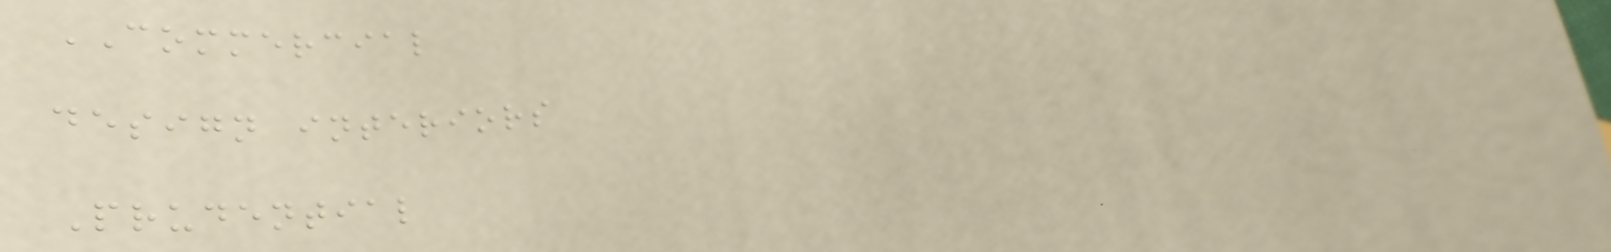COMMERCIAL
design interiors
Prudential
